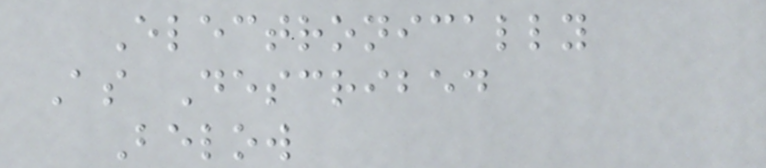Electronically
As Described
Below
